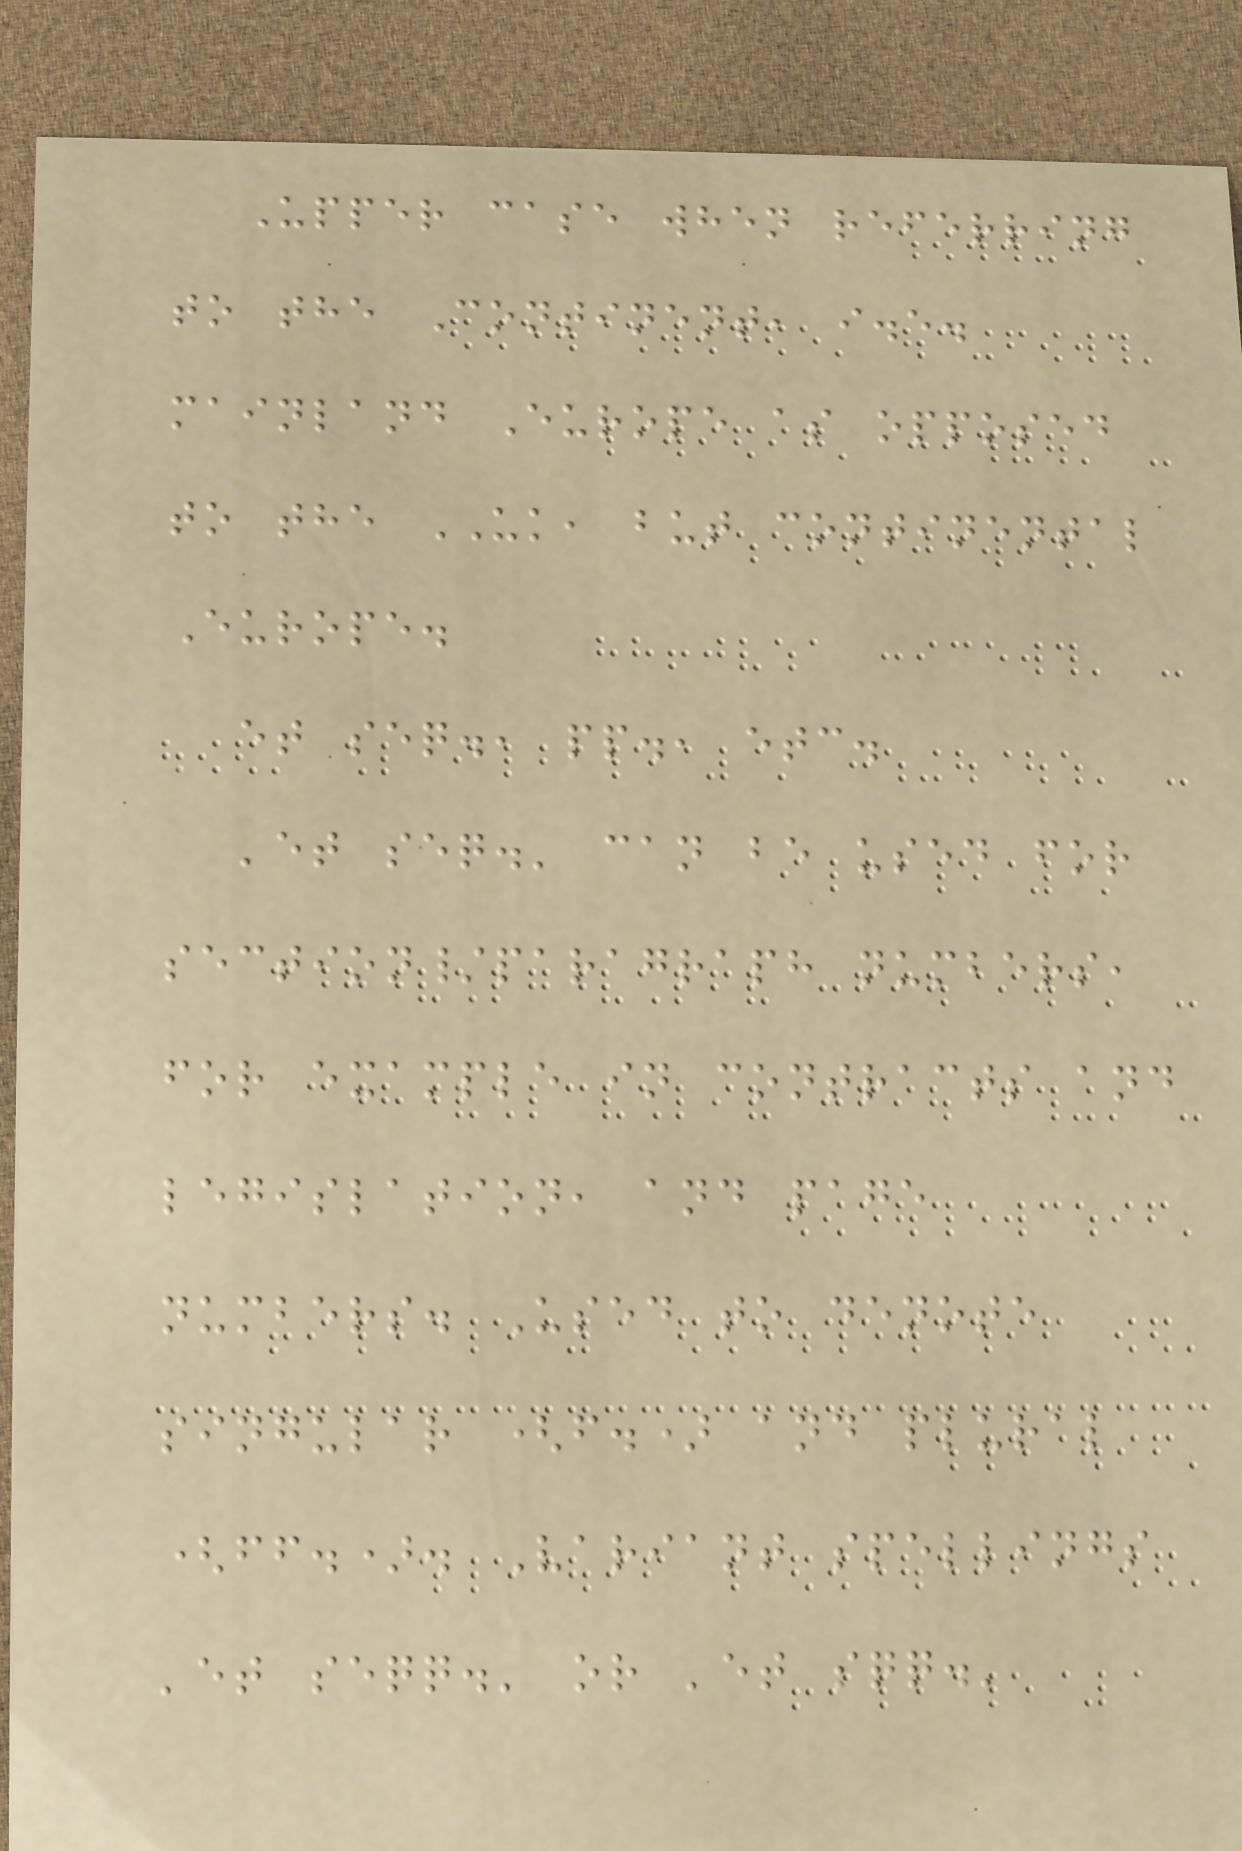Upper case when referring
to the Continent, i.e.
mainland Europe as opposed
to the UK, but continental
Europe.
et seq., pp., etc.
'et seq.' can be used for
section/paragraph numbers,
for example in contracts and
legislation, and page
numbers. Used to denote
singular (f.) and plural
(ff.). Variant spellings
'et seqq.' or 'et sqq.'
